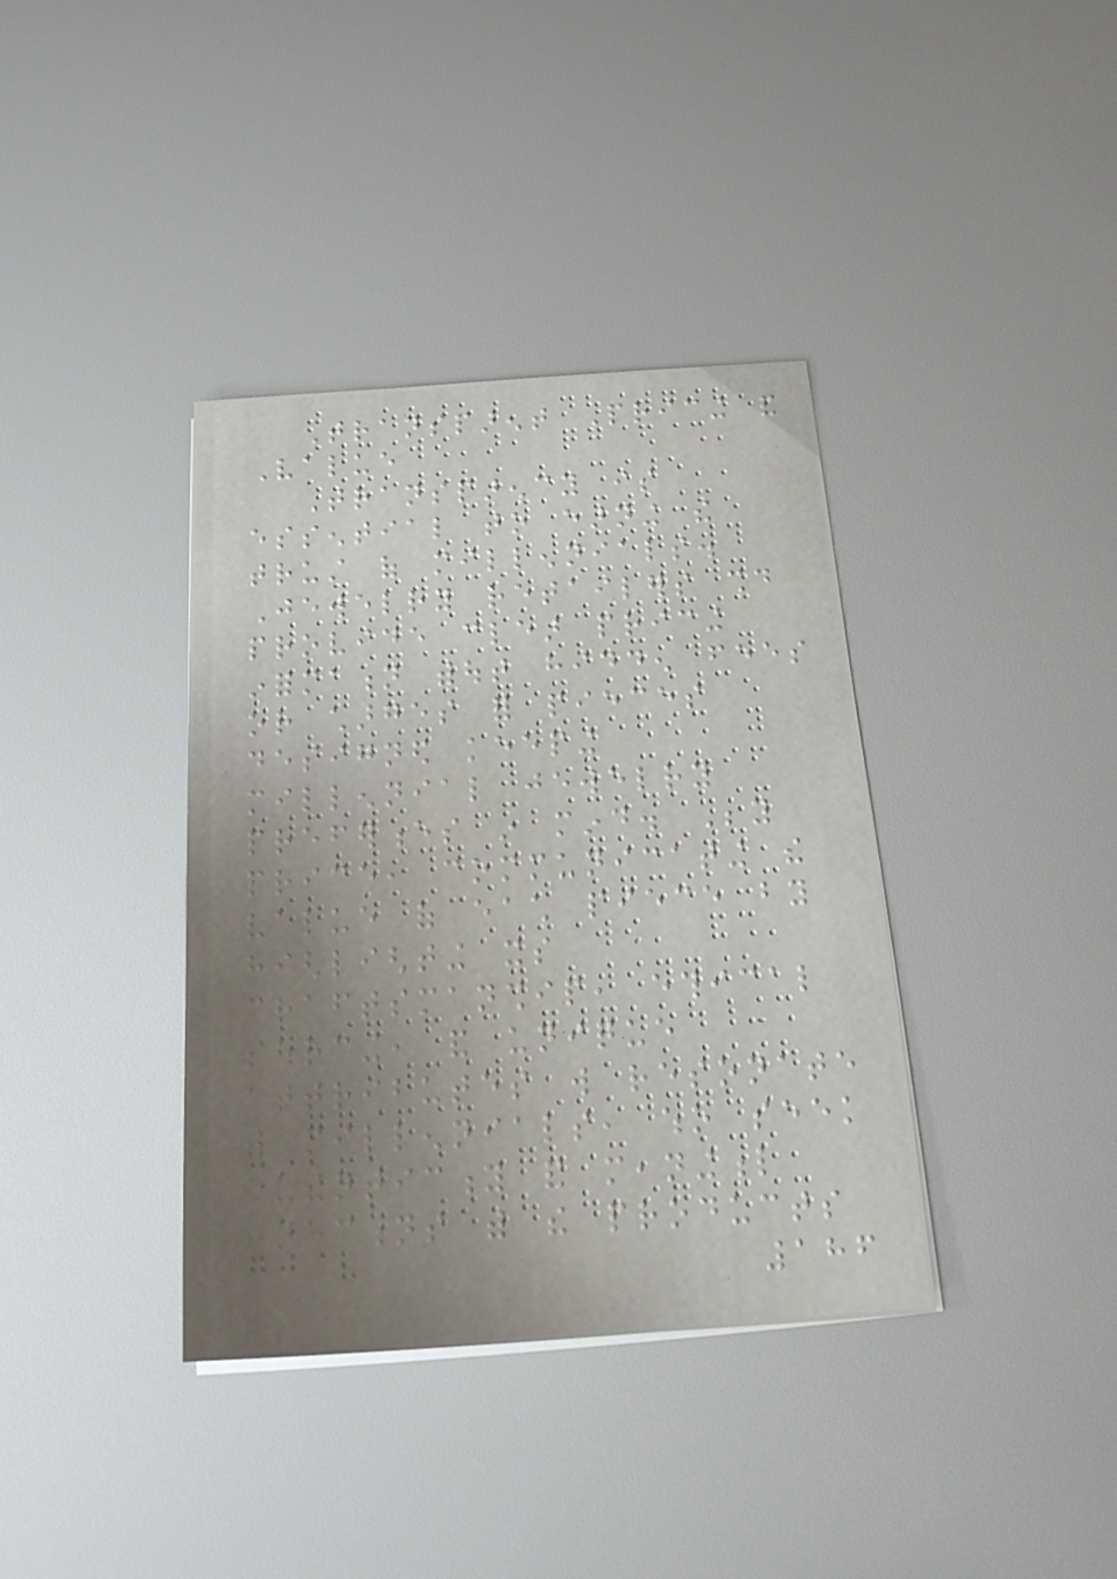Transparent Pricing and
Value
Transparency is
essential to earning the
trust of millennials.
Jewelry retailers should
provide clear pricing
information without hidden fees
or charges for pieces
designed keeping
millennial jewelry
preferences in mind. Beyond
price, communicating the
value of each piece by
highlighting its
craftsmanship, ethical
sourcing, and unique
attributes will resonate
with millennials, who seek
authenticity and meaningful
connections with the products
186
